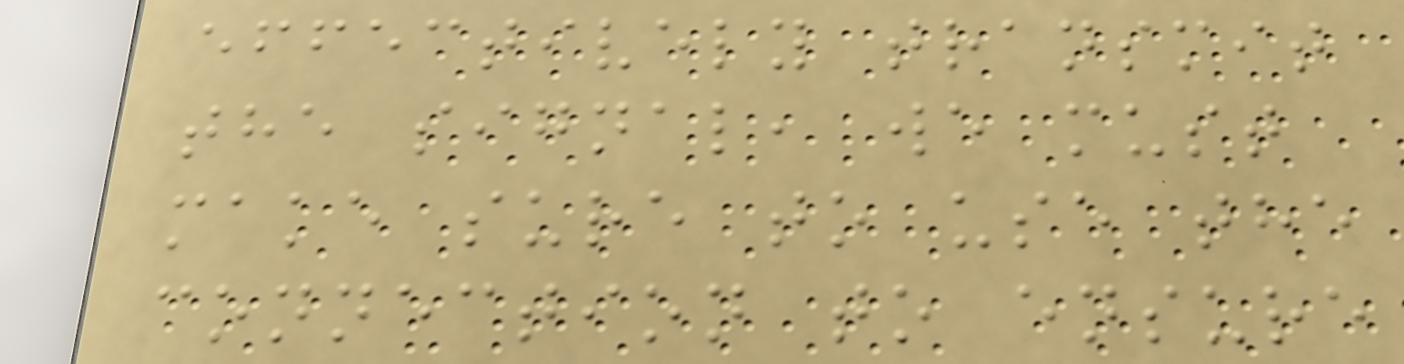effectively transmit
the signal, we must
make sure to use the
connection to ensure
